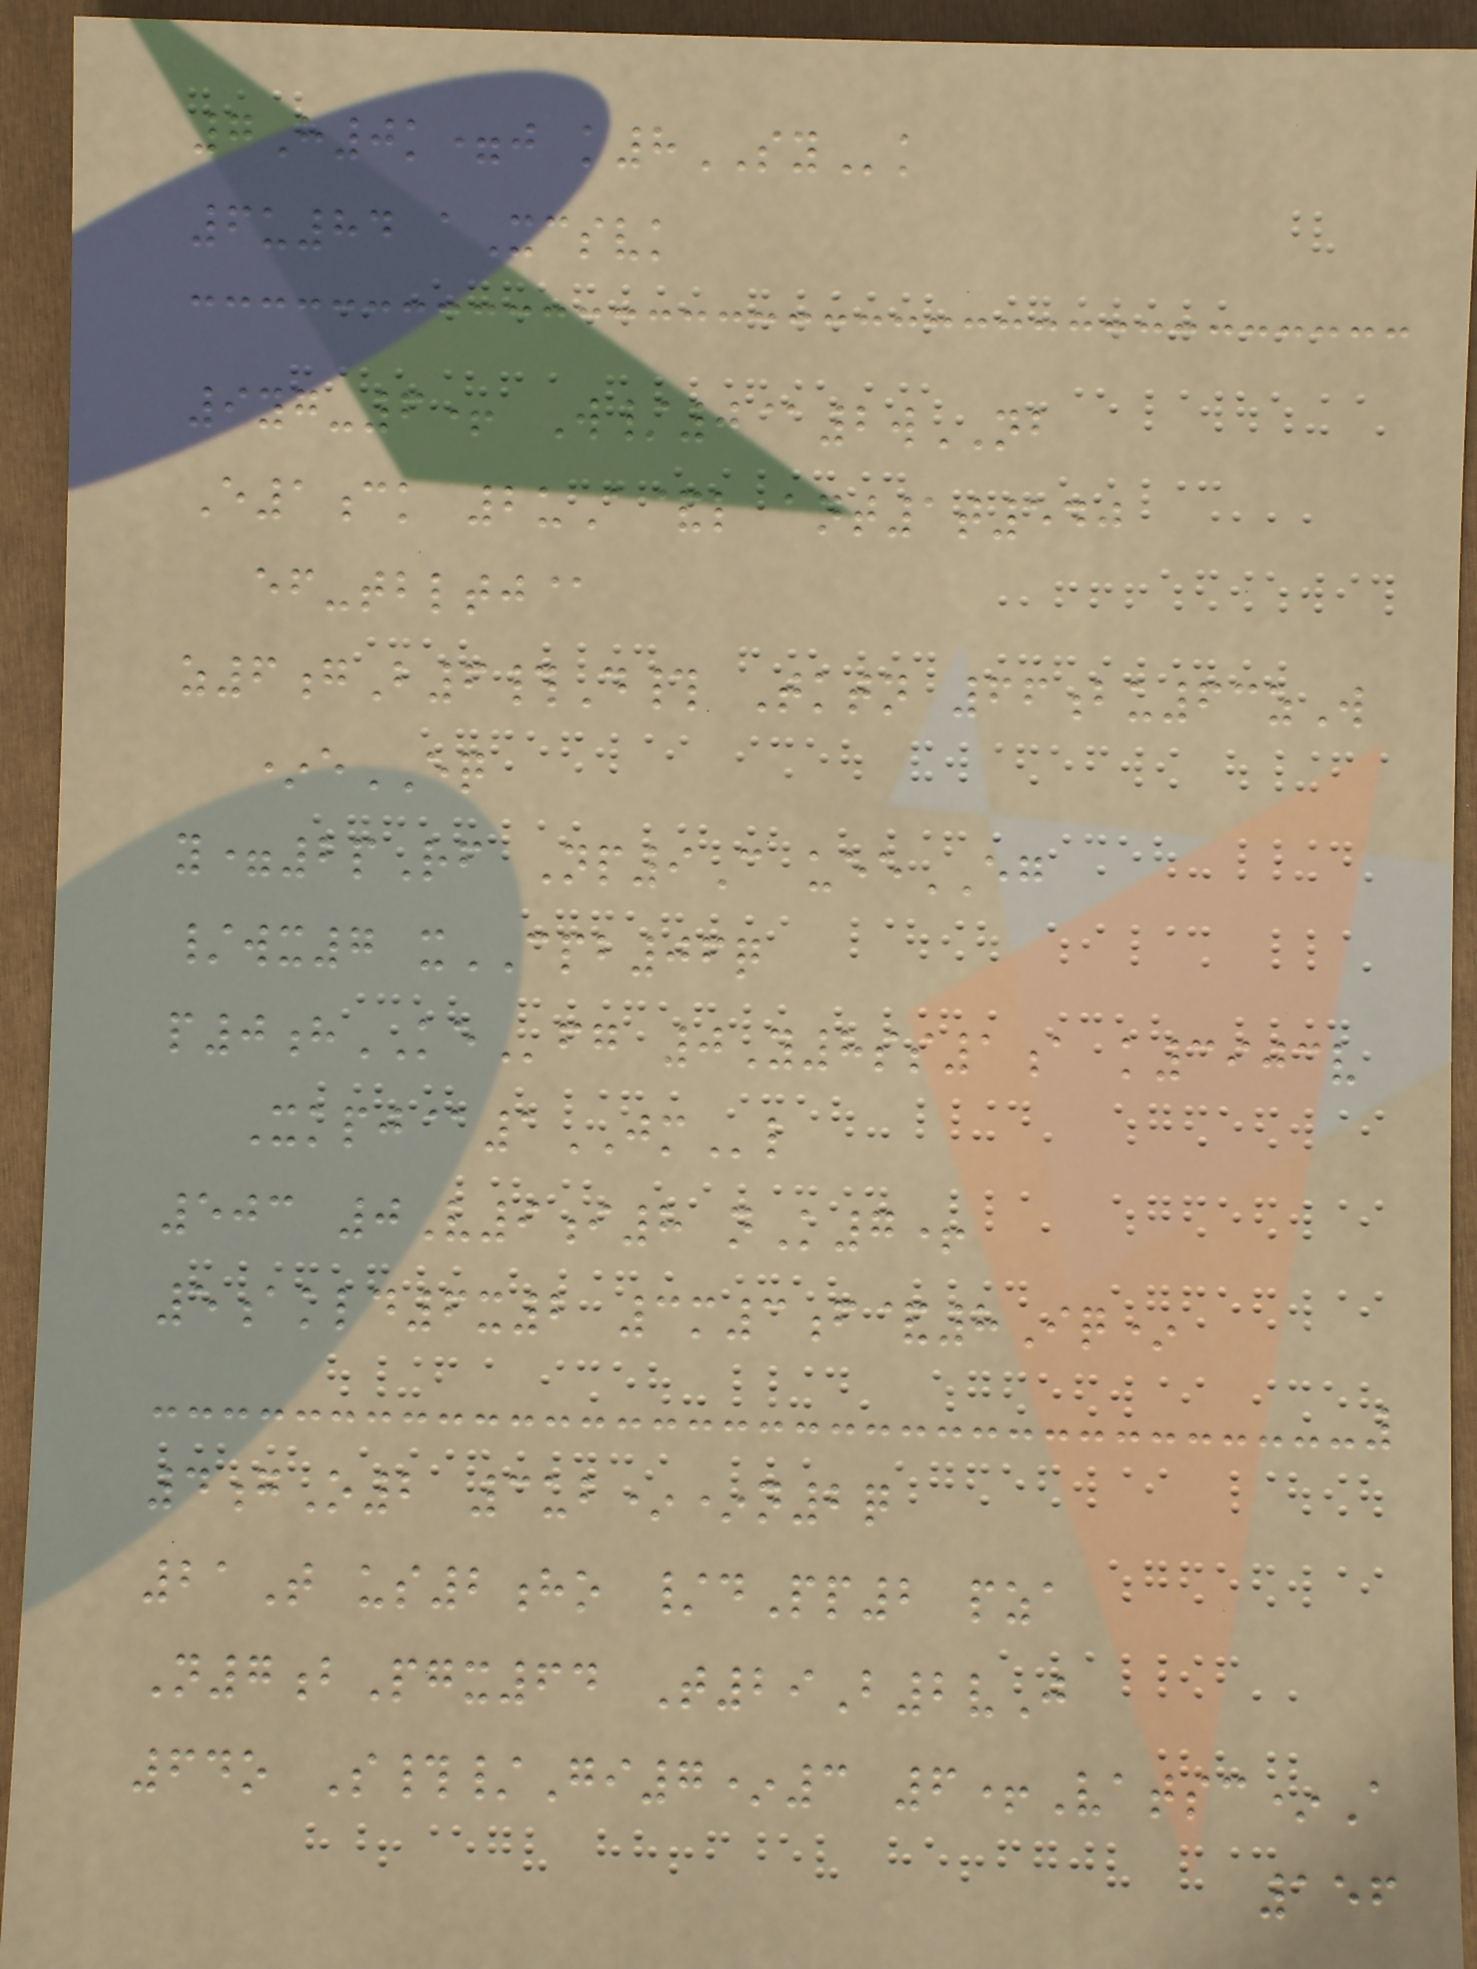7H0k=j k8SYk
6u84 aXcsvk
9yg-6+ W/0@2wNB
E1ck 2uA&l ant1t540
ef-tbltj@
z6gB6#D# Tktn 66bu63zW
*eEQ
y=2pRf Np9C ueeEG
/wx7 xCPB06q
p0hKEfg 0Y8ss1a k3903v
Xkpj@1JMl
503 0V9i8 nK7+
5akld6x2 3m3f&8Iq*
4gO2 3ub**n2q
21T us2ho /dPp2 pza
N7bPgx64 T29B2vJ
64o S#/Gi7*3 6+Vatsc*A
156
